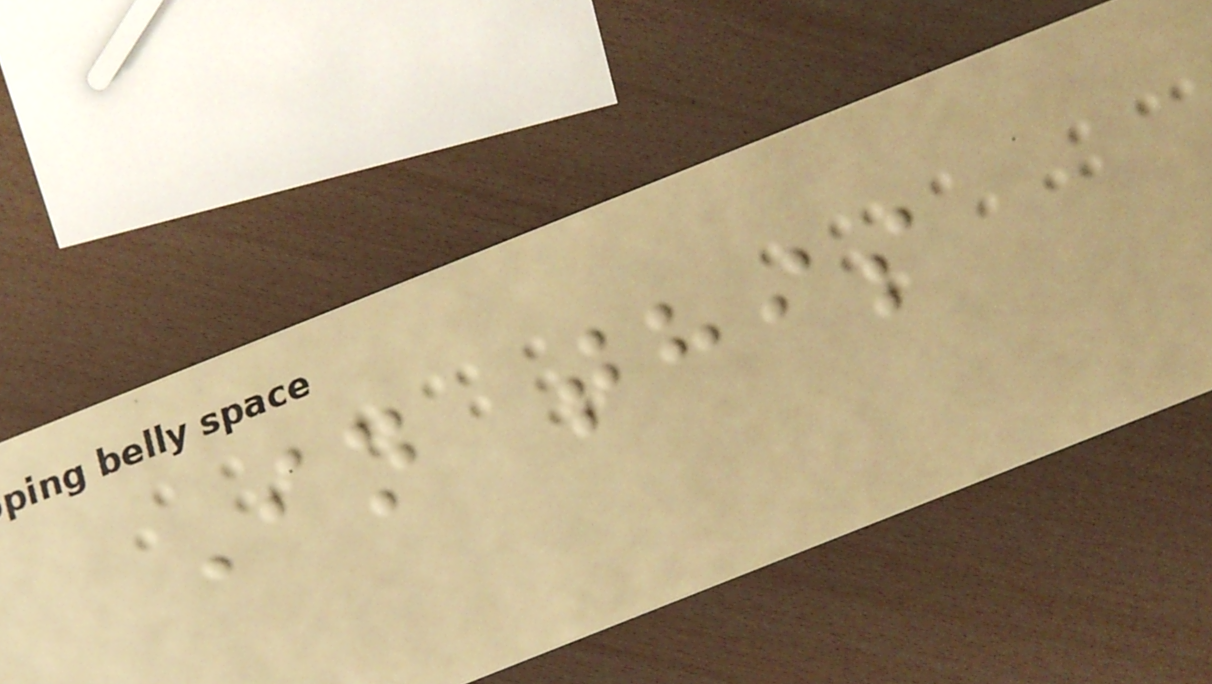In this
